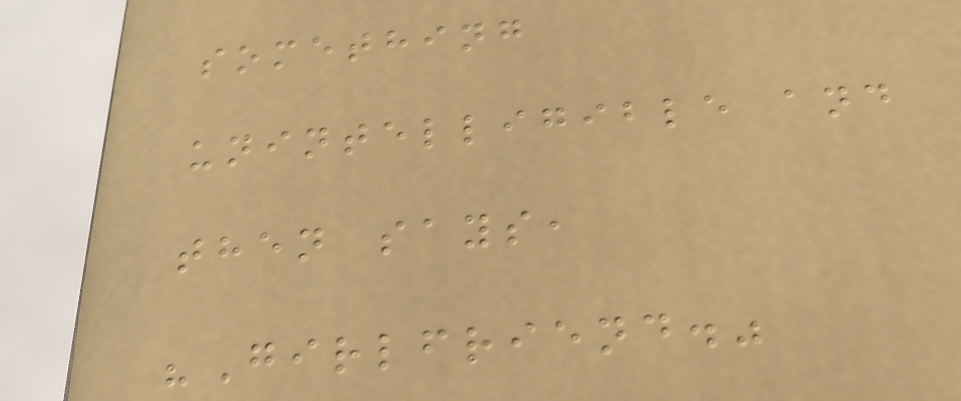something
unintelligible and
then says,
"Girlfriend."
